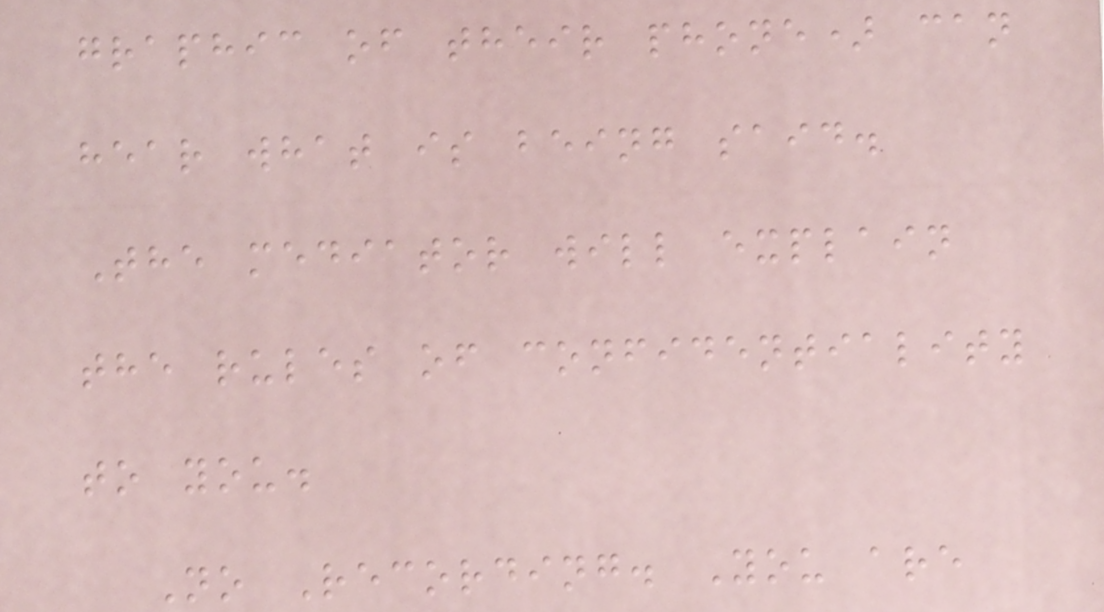graphic of their phone) can
hear what is being said.
The mediator will explain
the rules of confidentiality
to you.
No Recording. You are
